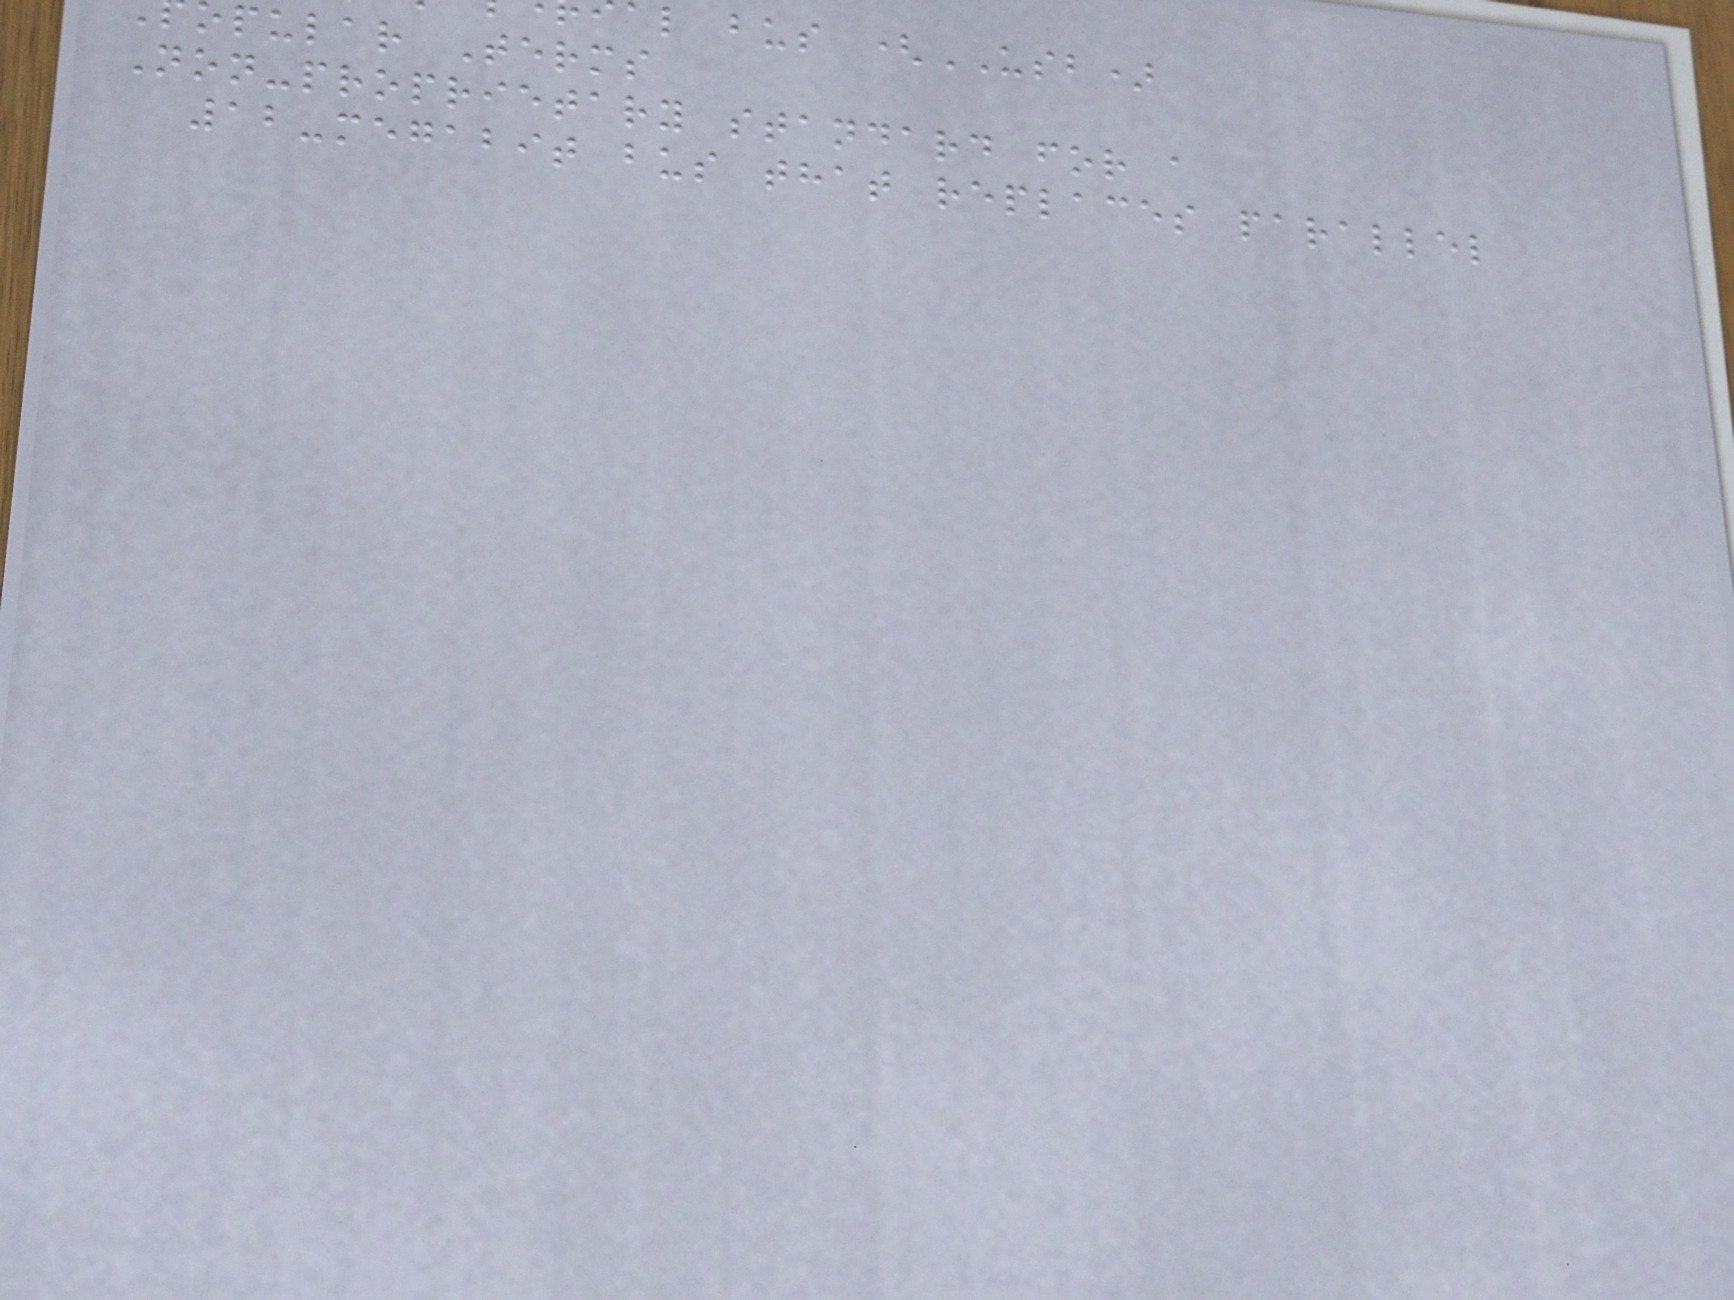al bus (USB)
pular Terms
Non-proprietary standard for a
12-megabit bus that replaces parallel
